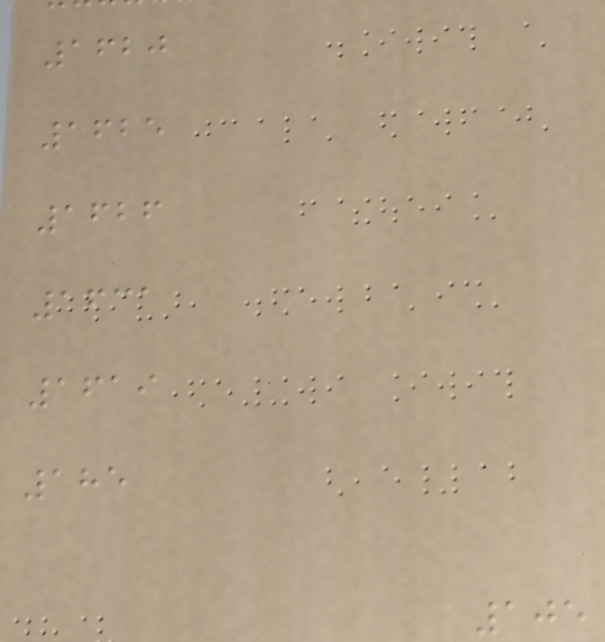1620
1625
1626
1631
1619
185
105
